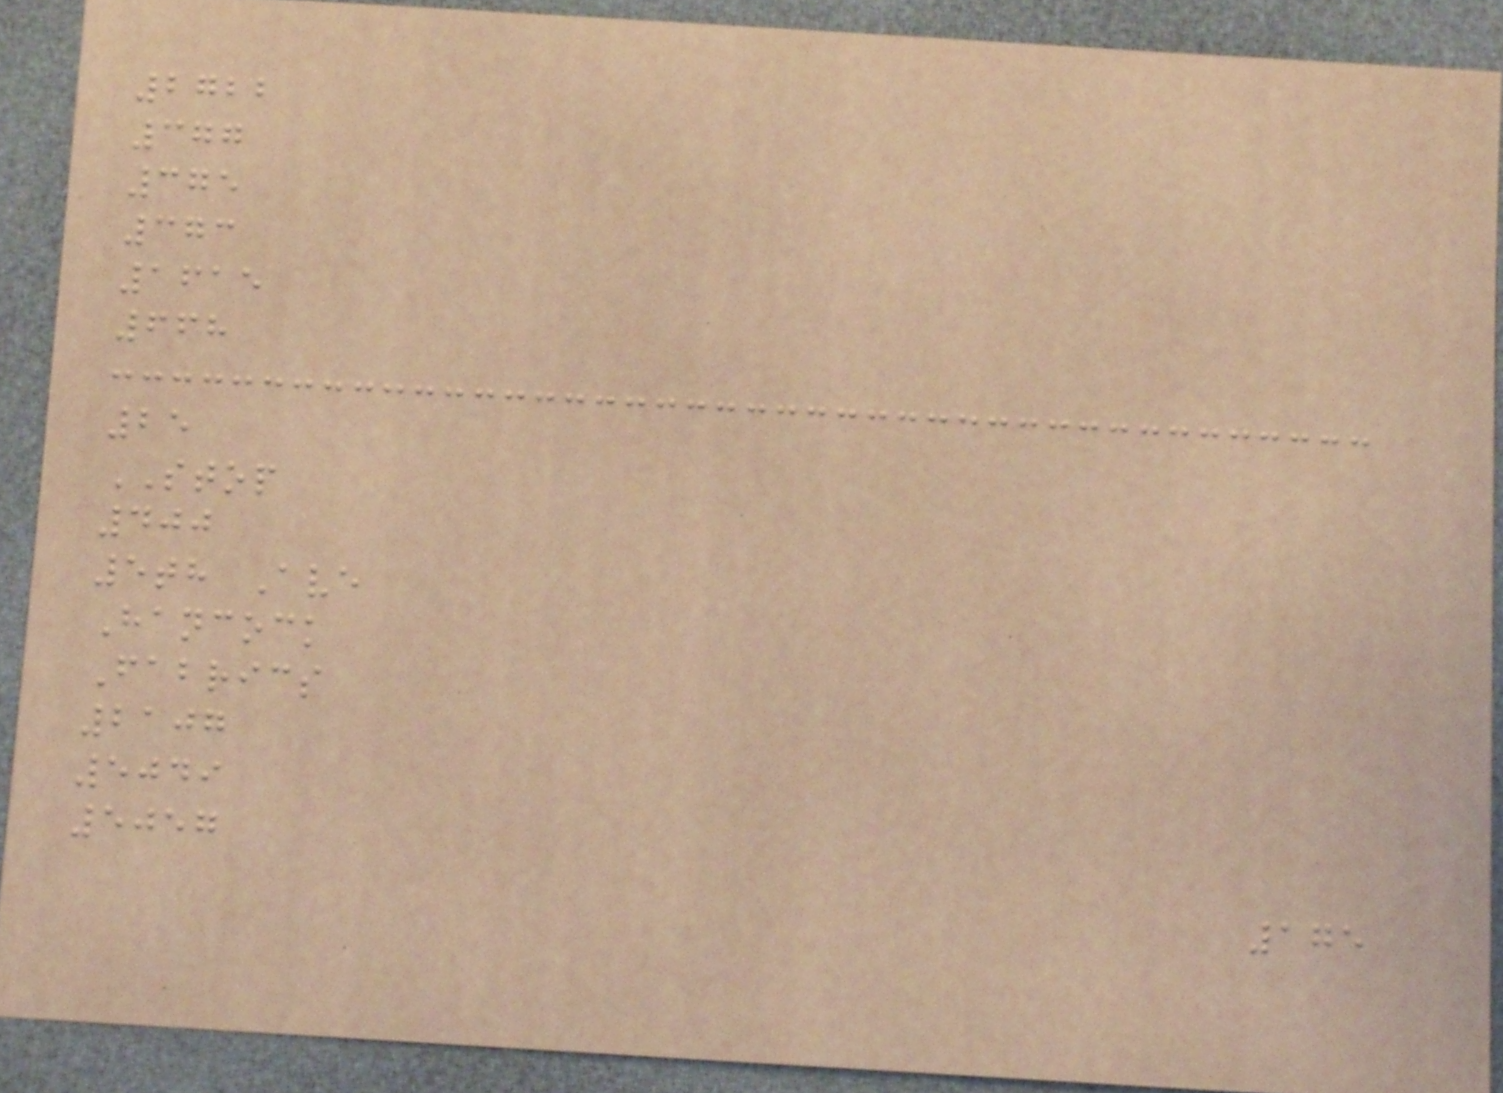2722
377
375
373
1615
668
25
STOP
400
5th Ave
Hancock
Fabrics
2107
5049
5057
175
